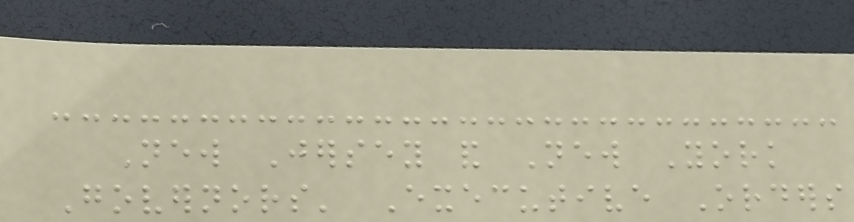New Jersey and New York
Governors' Executive Orders
